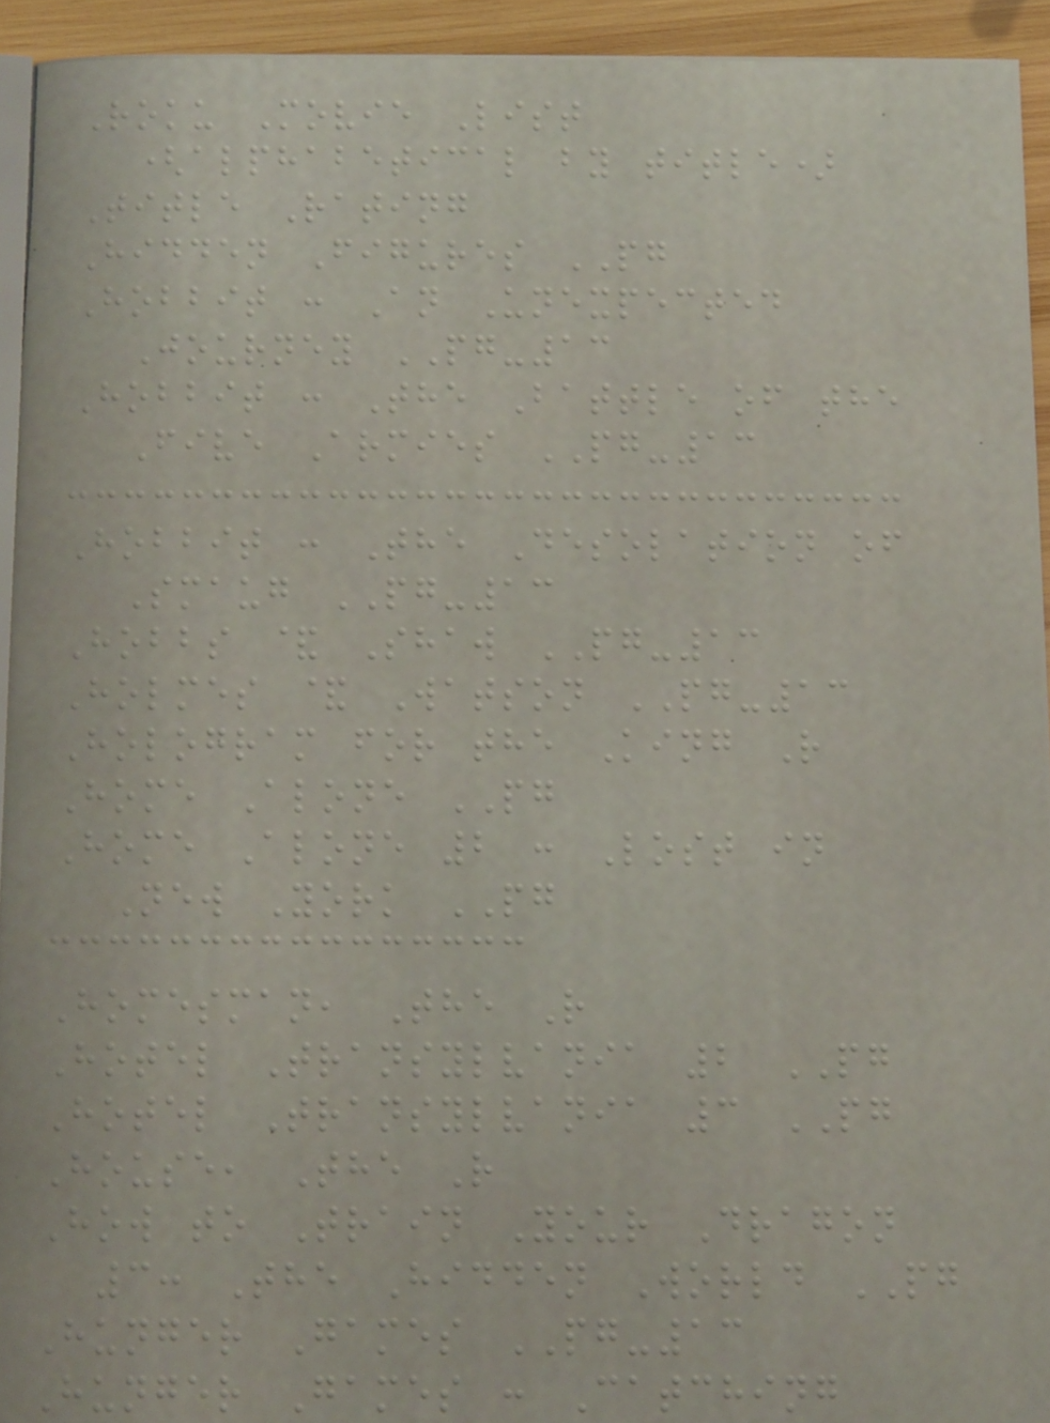Roku Movie List
(alphabetical by title)
Title Rating
Hidden Figures PG
Hobbit : An Unexpected
Journey PG-13
Hobbit : The Battle of the
Five Armies PG-13
Hobbit : The Desolation of
Smaug PG-13
Hobbs & Shaw PG-13
Holmes & Watson PG-13
Hologram for the King R
Home Alone PG
Home Alone 2 : Lost in
New York PG
Homesman, The R
Hotel Transylvania 2 PG
Hotel Transylvania 3 PG
House, The R
How to Train Your Dragon
3: The Hidden World PG
Hunger Games PG-13
Hunger Games : Catching
